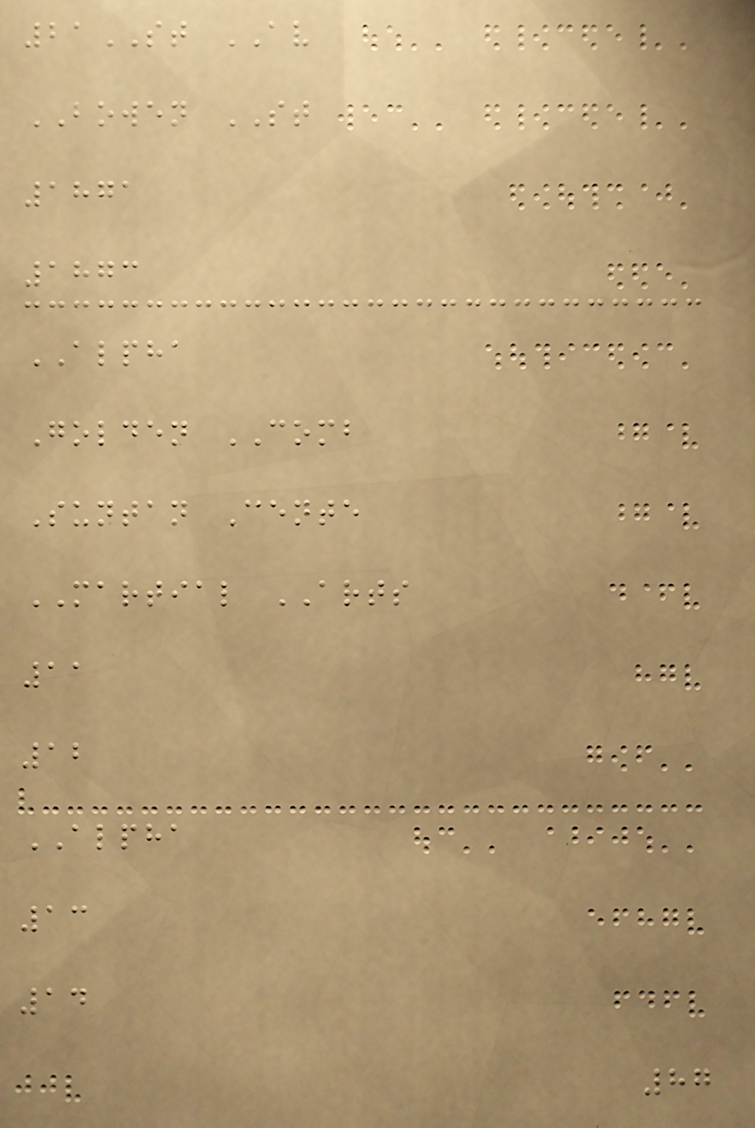21ST AV
BOWEN ST
1871
1873
ALPHA
Golden COMB
Suntan Cente
MARTIAL ARTS
11
12
ALPHA
13
14
87
